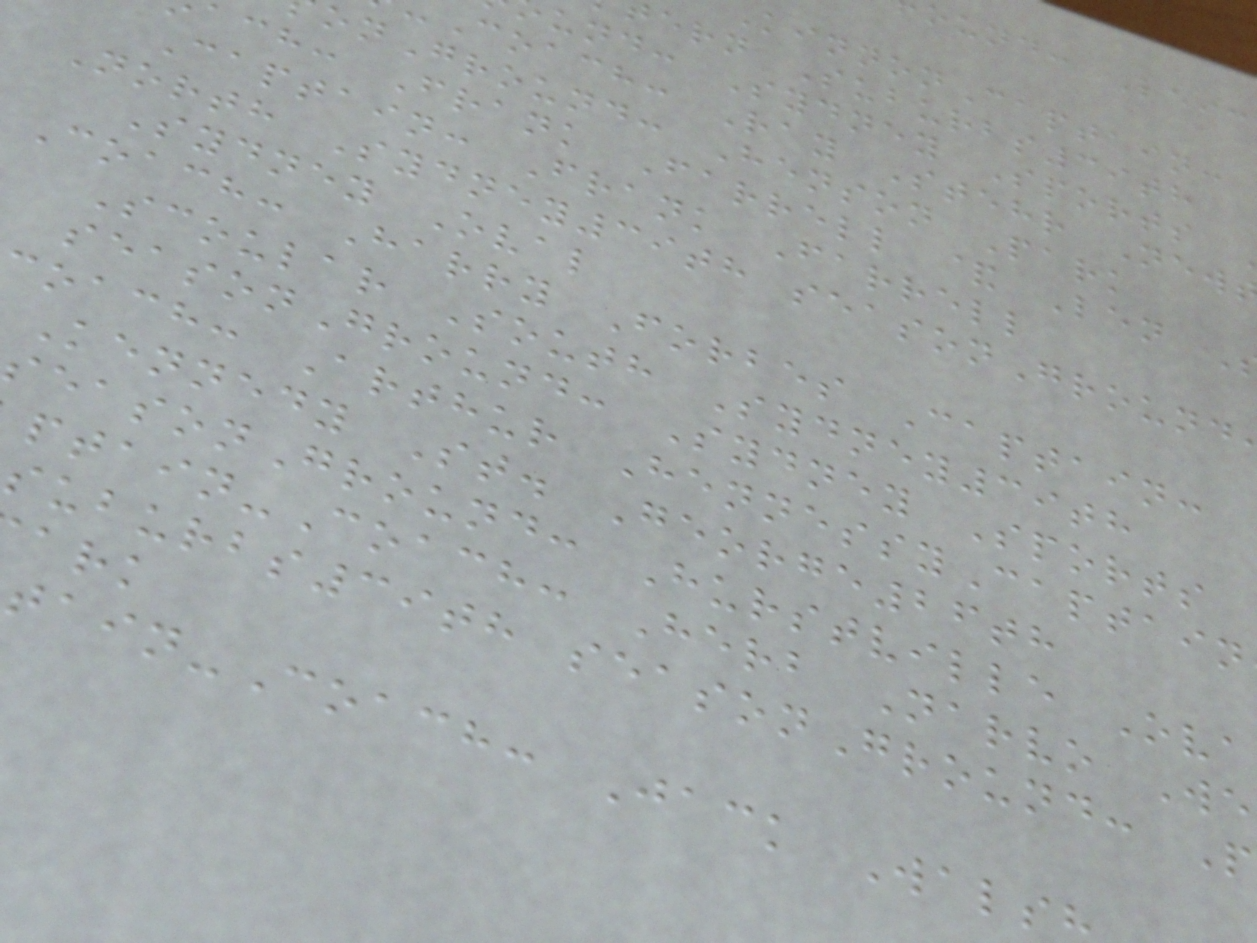ound: Leic
innonCaptain:
ern Suburbs39th
und: Sydney Sports
Coach: Ray Stehr New
onGround: Henson Park
ach: Frank Farrell & Len
Captain: Frank Farrell
North Sydney39th seasonGround
Sydney Oval
Coach: Harry Forbes Captain:
Scoular South Sydney39th
seasonGround: Sydney Sports
oach: Arthur HennessyCaptain
Kennedy St. George26th
seasonGround: Hurstville Ova
ptain-Coach: Herb Narvo We
suburbs39th seasonGround: P
tain-Coach: Jack Wals
